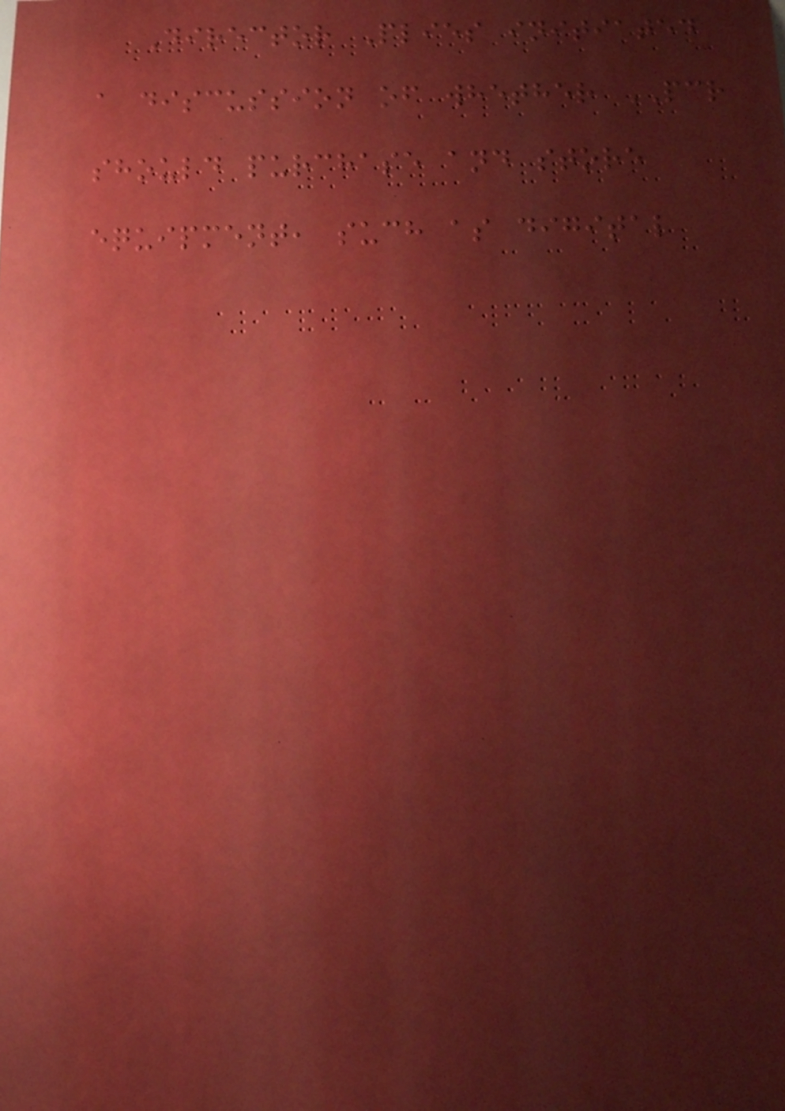Director Plies initiated
a discussion of whether PCR
should purchase and store
equipment, such as digital
